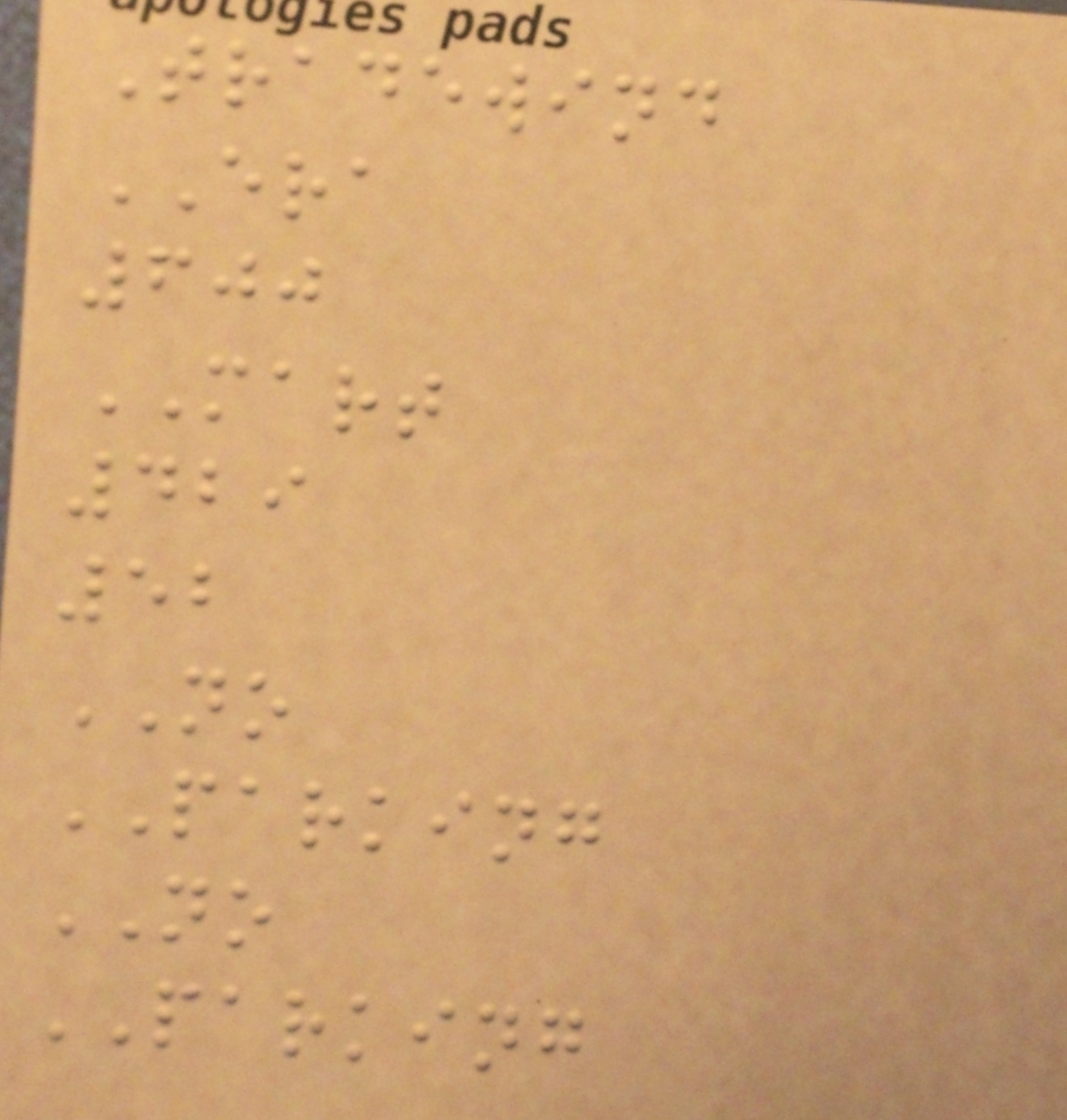Tradewind
ERA
600
MART
429
52
NO
PARKING
NO
PARKING
